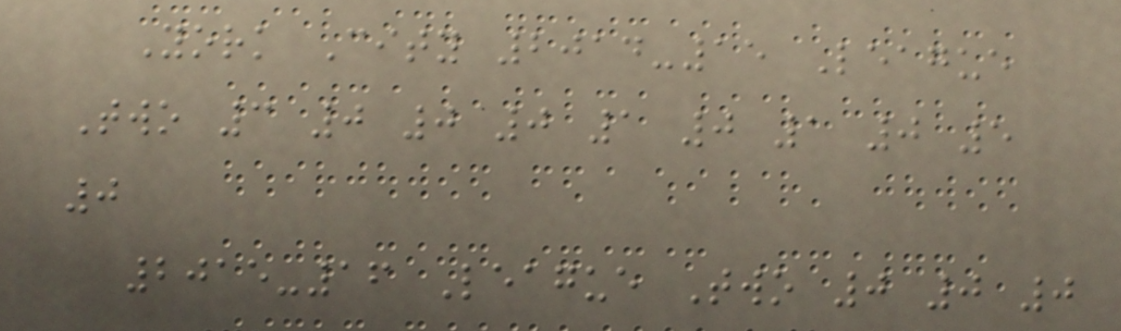York City 2014-15 League
Two 3 0 0 0 1 0 1 0 5
0
2015-16 League Two 0 0 0
